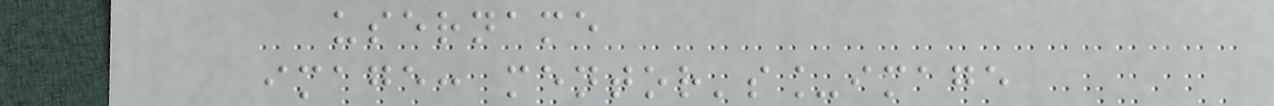username
image: mentor's_image
